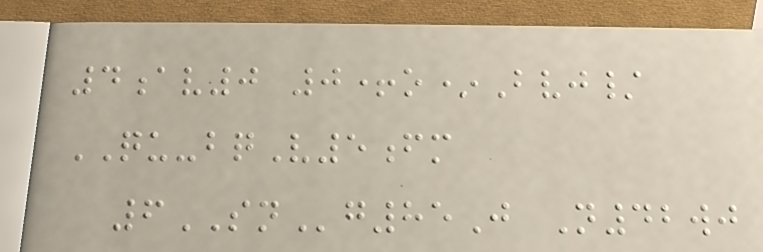4av0 0+o*Bvj/
QU-bqV5fm
6SNg85J N42wj
